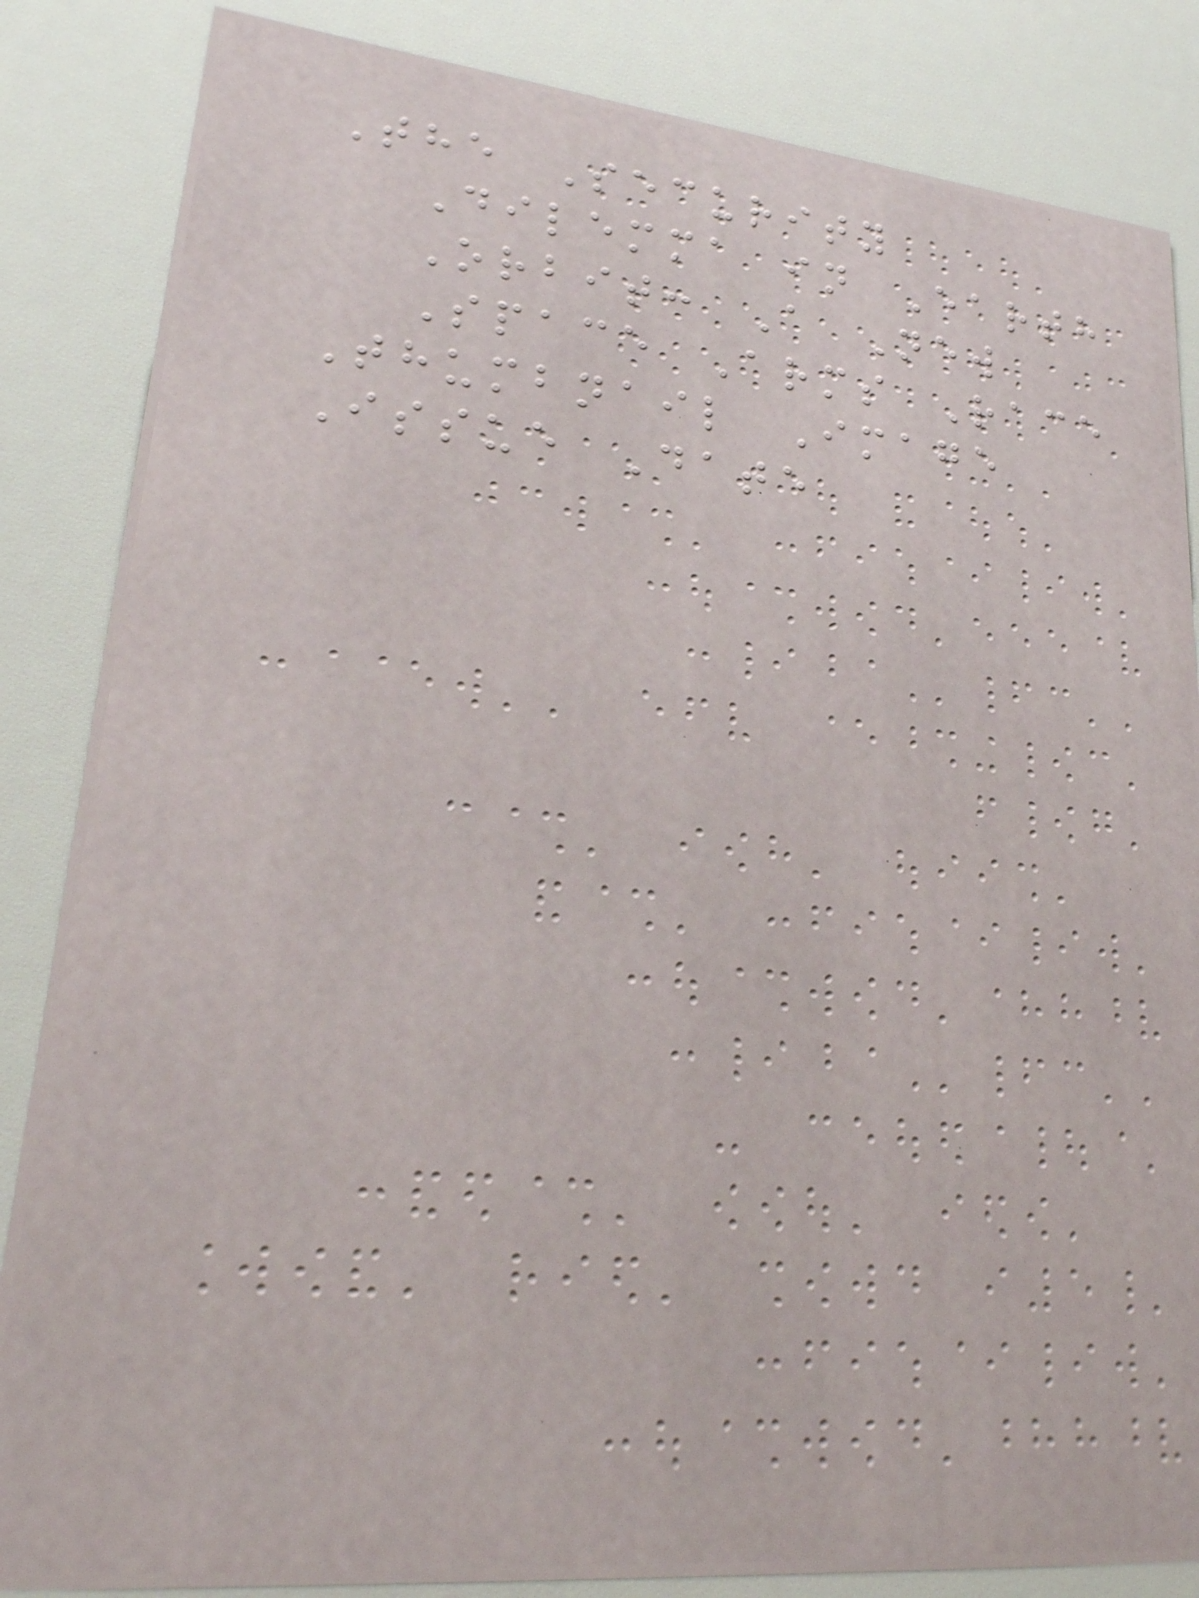The Security
Dilemma in Earth
Orbit: A New
Space Arms Race
Thumbnail Image
Issue Date
